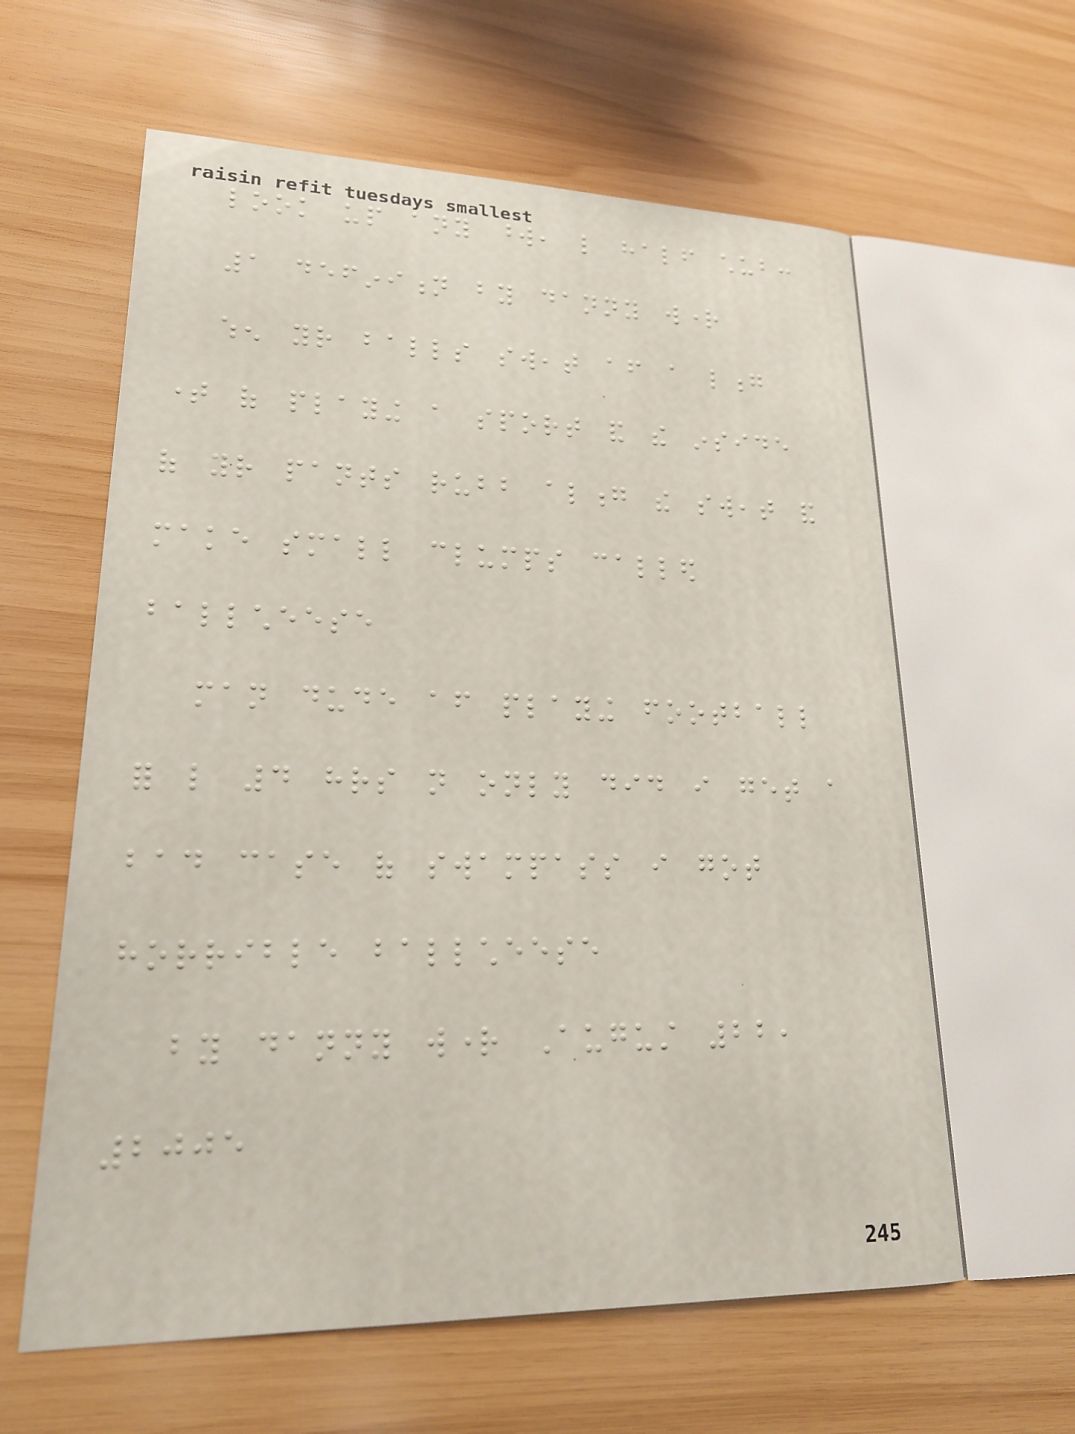look up any word, like half chub:
1 definition by danny wright
when your balls sweat after a long
time of playing a sport and the inside
of your pants rubb along the sweat and
make small clumps called
ballcheese
man dude after playing football
for like 4 hrs not only did i get a
bad case of swampass i got
horrible ballcheese
by danny wright August 22,
2005
